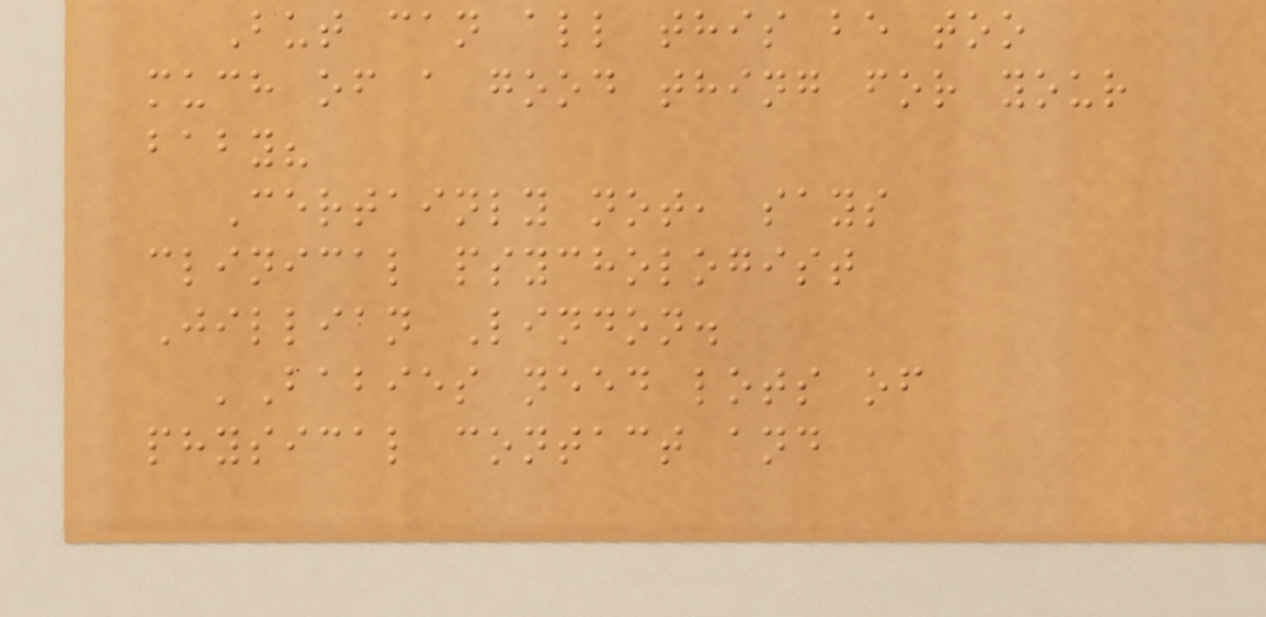But can all this be too
much of a good thing for your
baby?
Certainly not, says
clinical psychologist
Jillian Lindon.
'Babies need lots of
physical contact and
